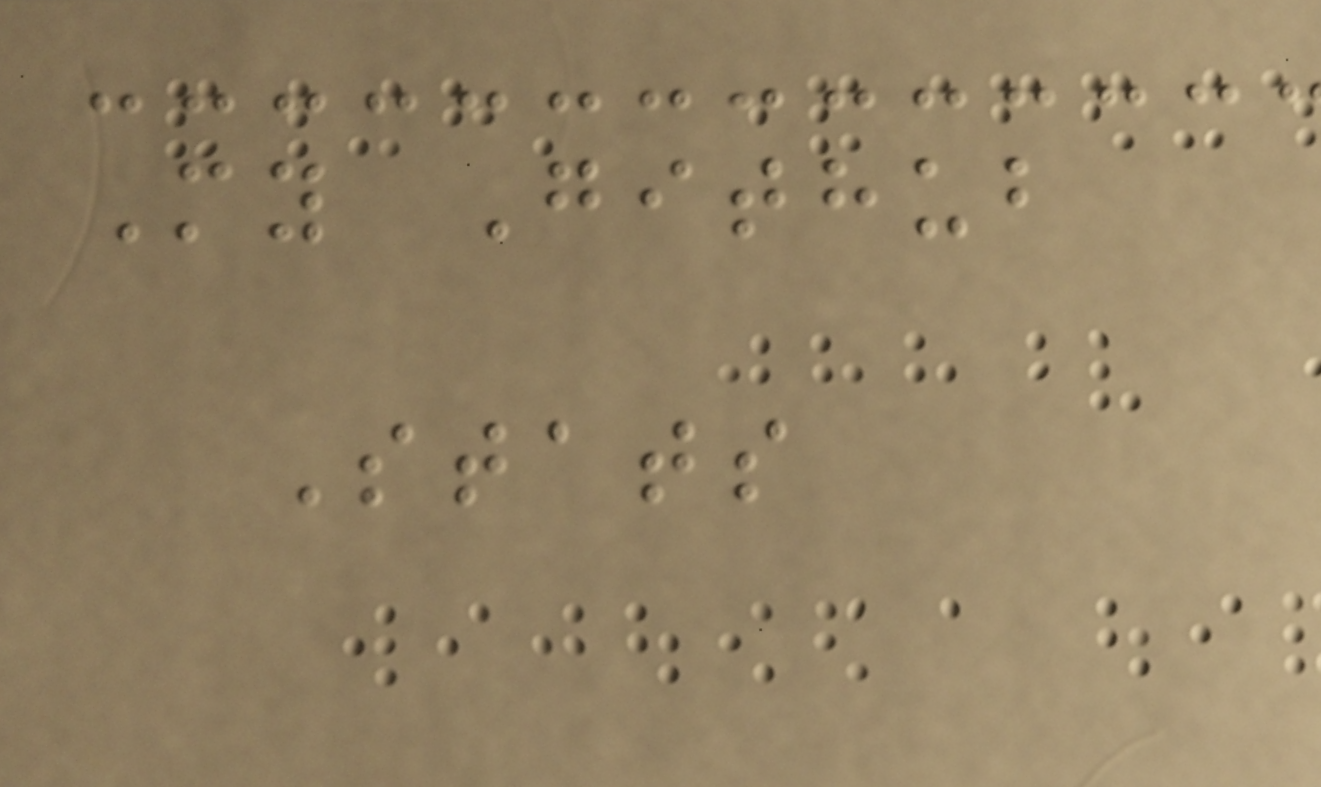My Github
Stats
